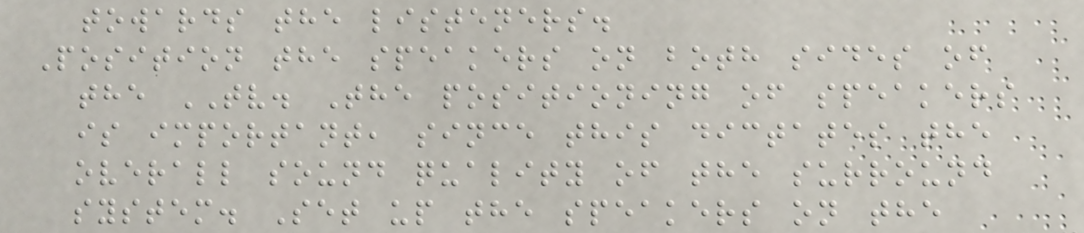towards the listeners.
Position the speakers on both sides of
the TV. The positioning of speakers
is important, since this dictates the
overall sound quality of the surround
system. Set up the speakers on the
